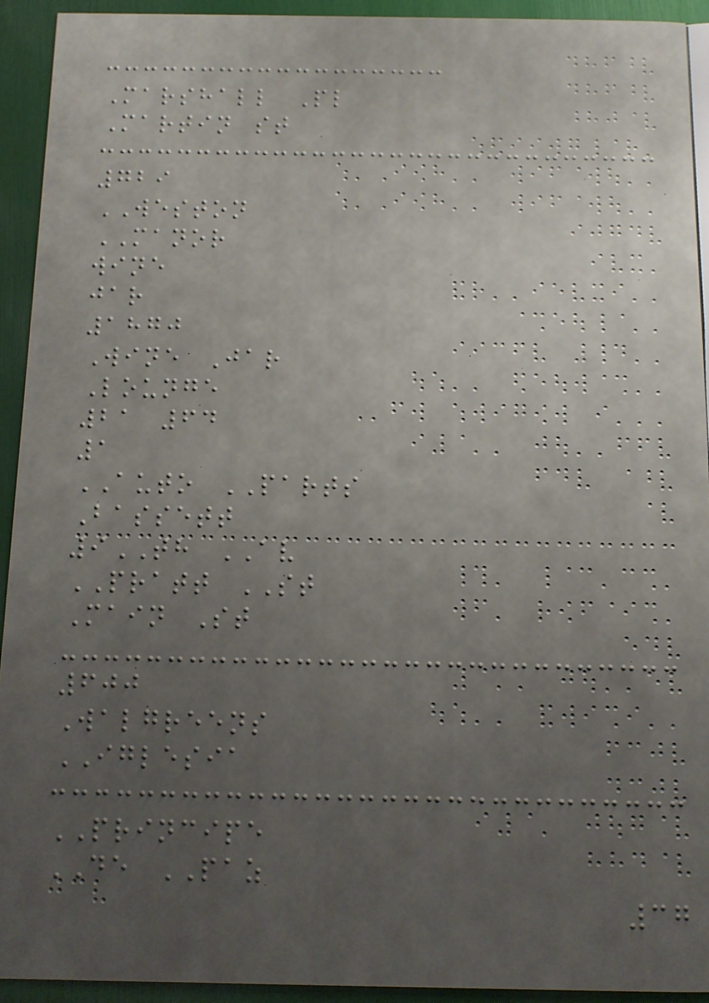Marshall Pl
Martin st
729
WESTON
MANOR
wine
jar
1870
Wine Jar
Lounge
21 64
1
AUTO PARTS
Bassett
9TH AV
PRATT ST
Main St
600
Walgreens
IGLESIA
PRINCIPE
DE PAZ
37
